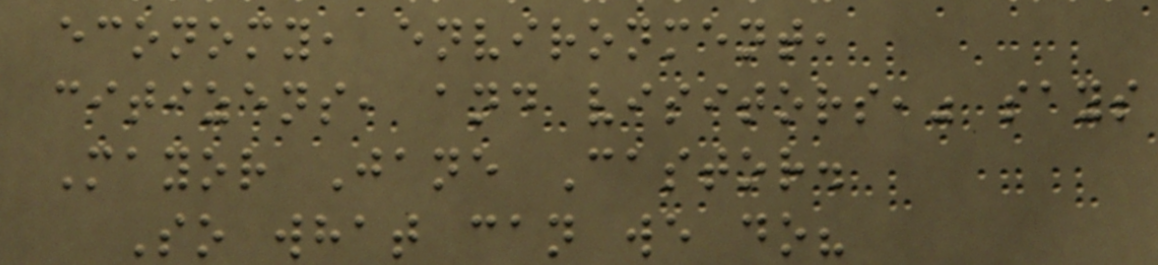economy, environment,
citizens, and visitors," says
Mayor Jane Castor.
So what can we do?
